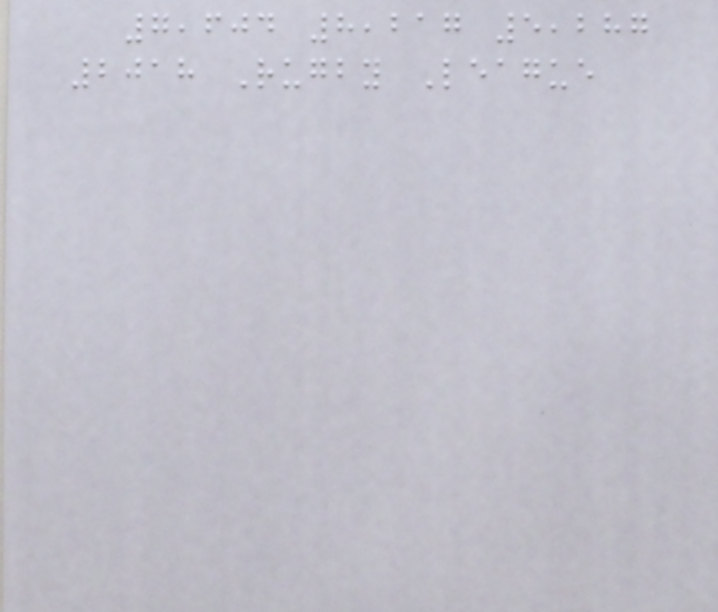7,604 8,217 5,287
2018 Rugby League
